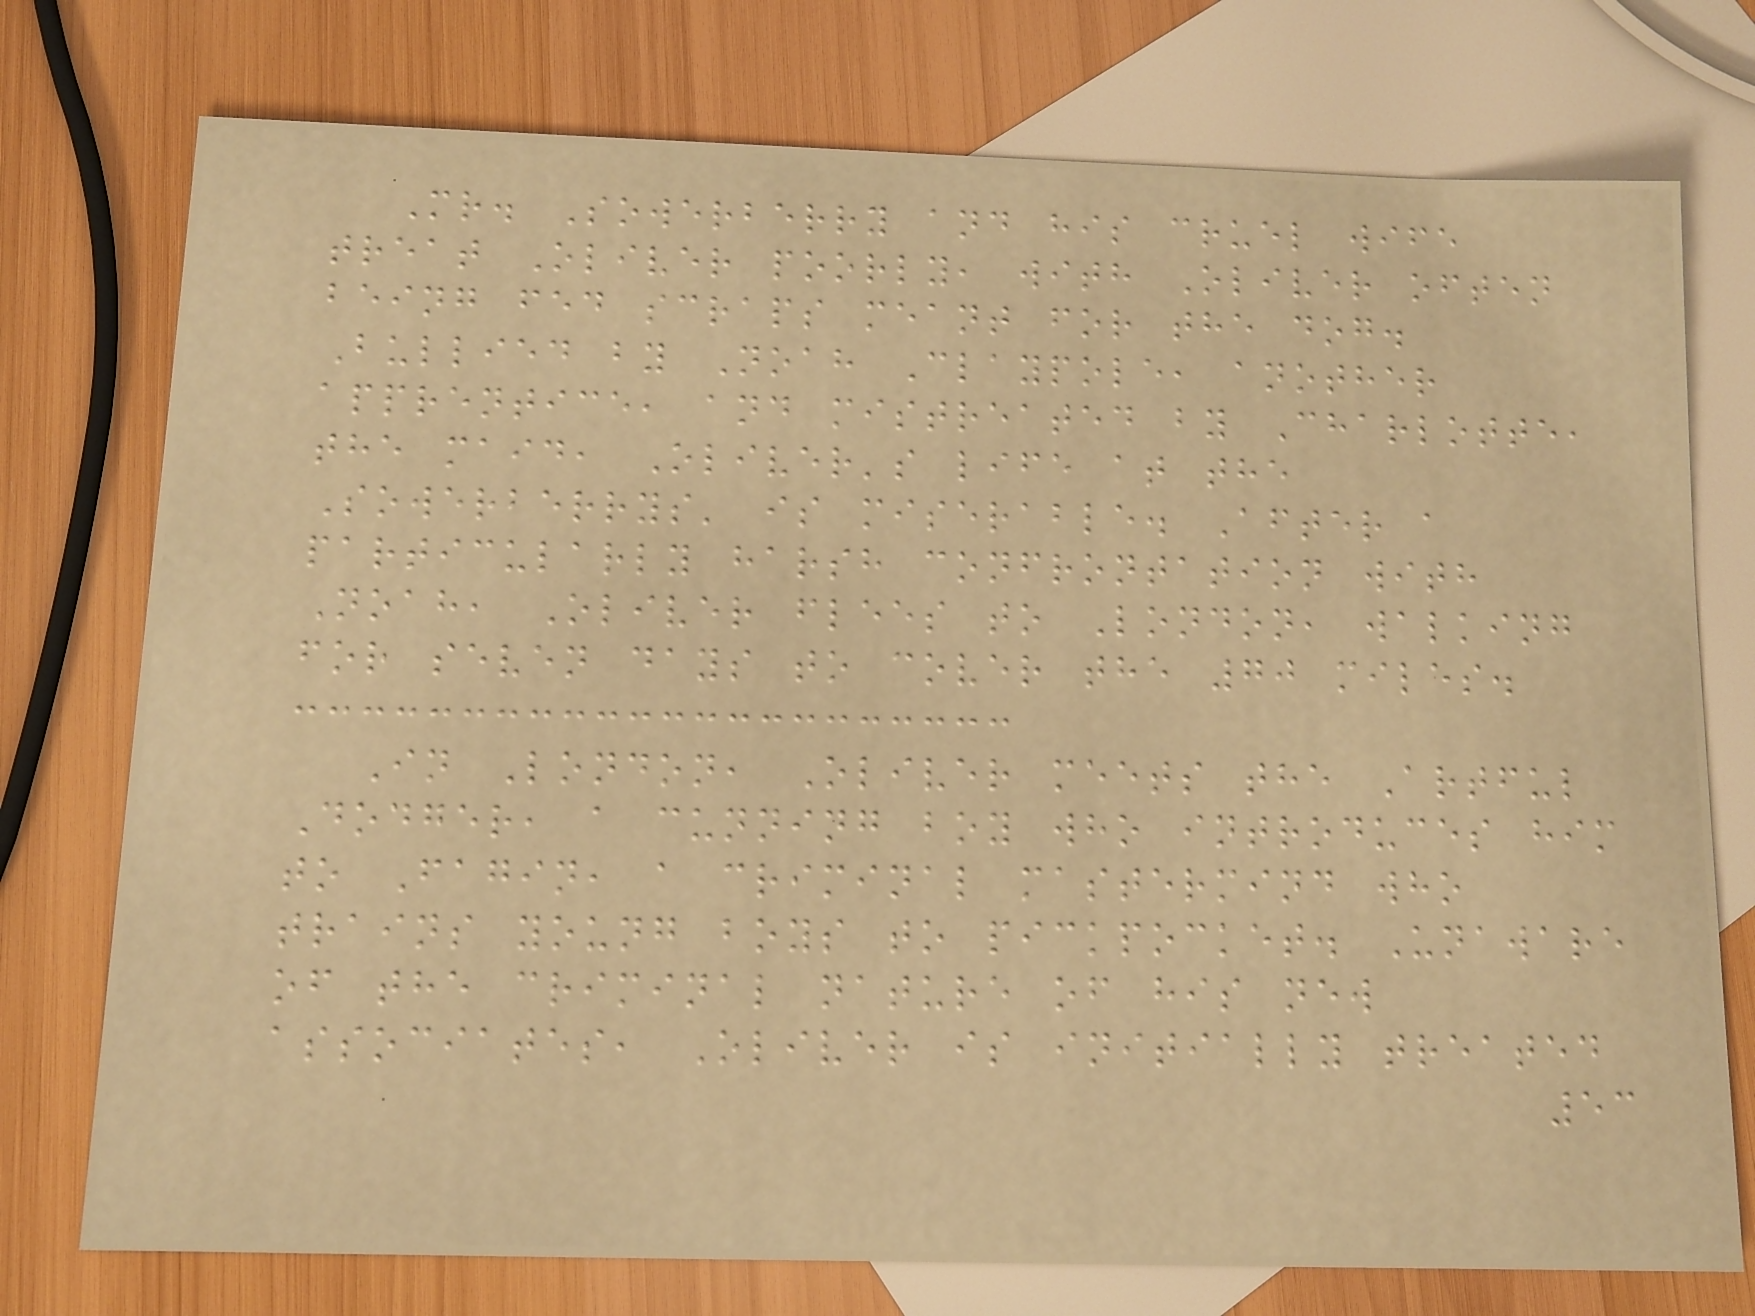Mr. Sowerberry and his cruel wife
treat Oliver poorly, with Oliver often
being fed scraps meant for the dog.
Bullied by Noah Claypole, another
apprentice, and mistreated by Charlotte,
the maid, Oliver's life at the
Sowerberrys' is miserable. After a
particularly harsh confrontation with
Noah, Oliver flees to London, walking
for seven days to cover the 70 miles.
In London, Oliver meets the Artful
Dodger, a cunning boy who introduces him
to Fagin, a criminal mastermind who
trains young boys to pickpocket. Unaware
of the criminal nature of his new
associates, Oliver is initially treated
53
